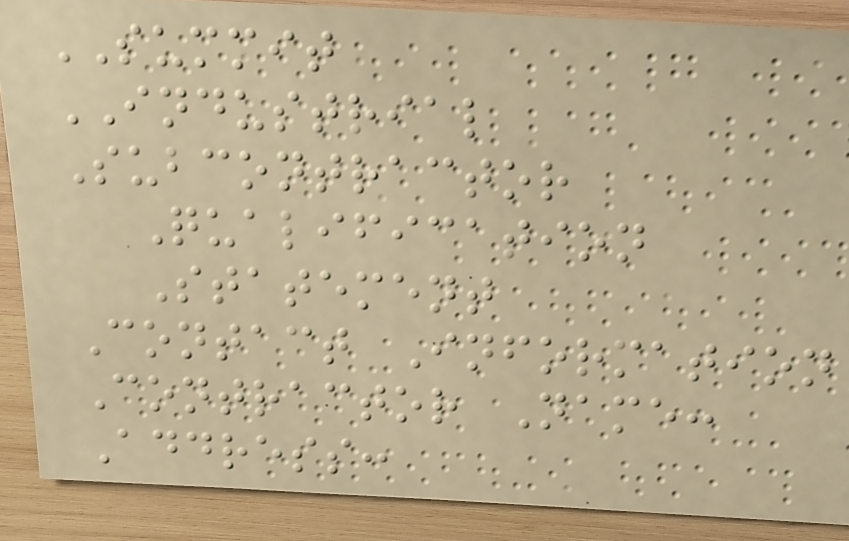SUMMIT
INDUSTRIAL
Subcontractor
Qualification
Statement
Contact Information
Contractor Name:
Address:
